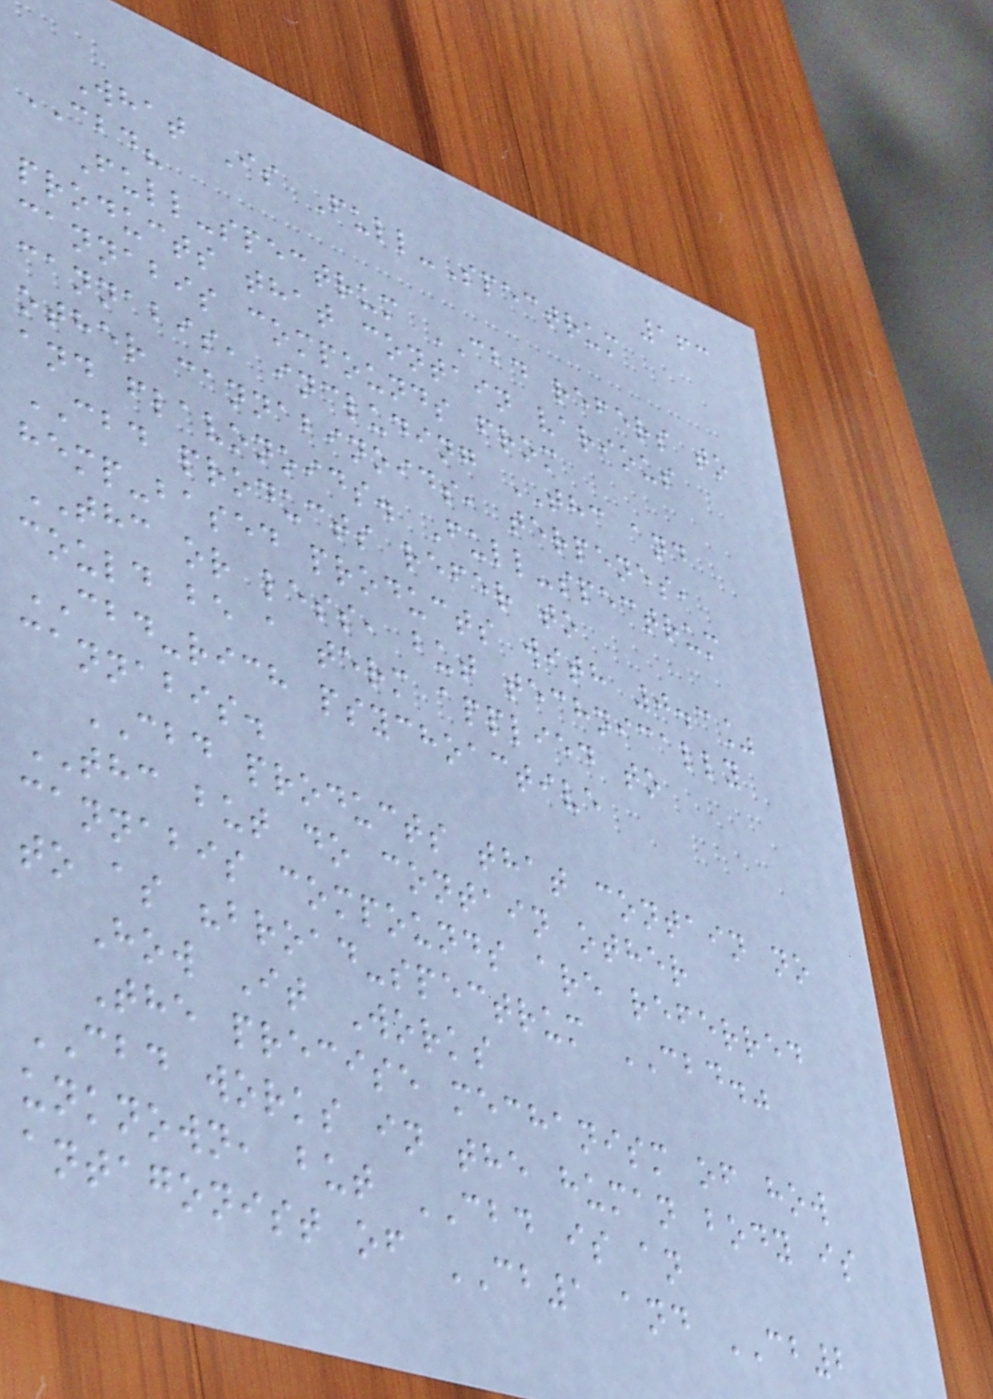163
What Is Full-Spectrum
CBD?
Full-spectrum CBD refers to
products that contain various
cannabis compounds from
cannabis, including THC and
other cannabinoids, terpenes,
and flavonoids. Full-spectrum
CBD products refer to
hemp-based products with 0.3%
THC or less, but technically
could be a term applied to
CBD-rich psychoactive
cannabis.
CBD products that contain no
THC but do contain other
cannabis compounds are referred
to as "broad-spectrum CBD."
How It Works
The precise mechanism of how
CBD works in the human body is
unknown, but CBD is an
antagonist of CB1 and CB2
